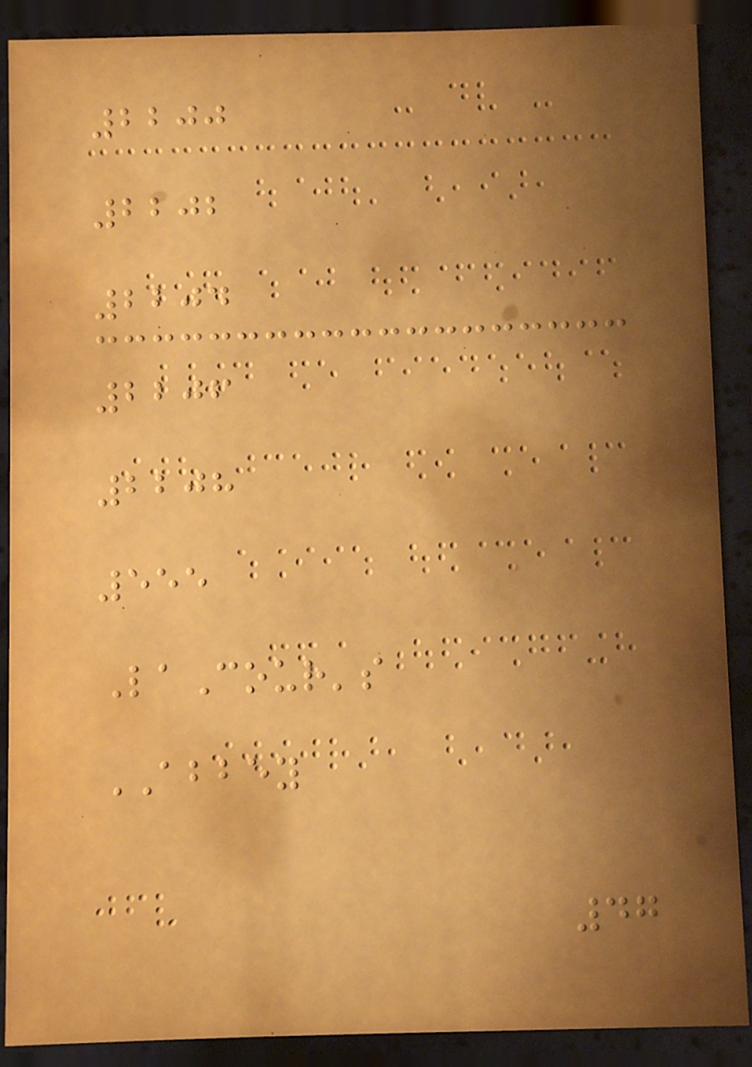2200
2202
2204
2206
2208
555
LaCour's
ABBEY
47
